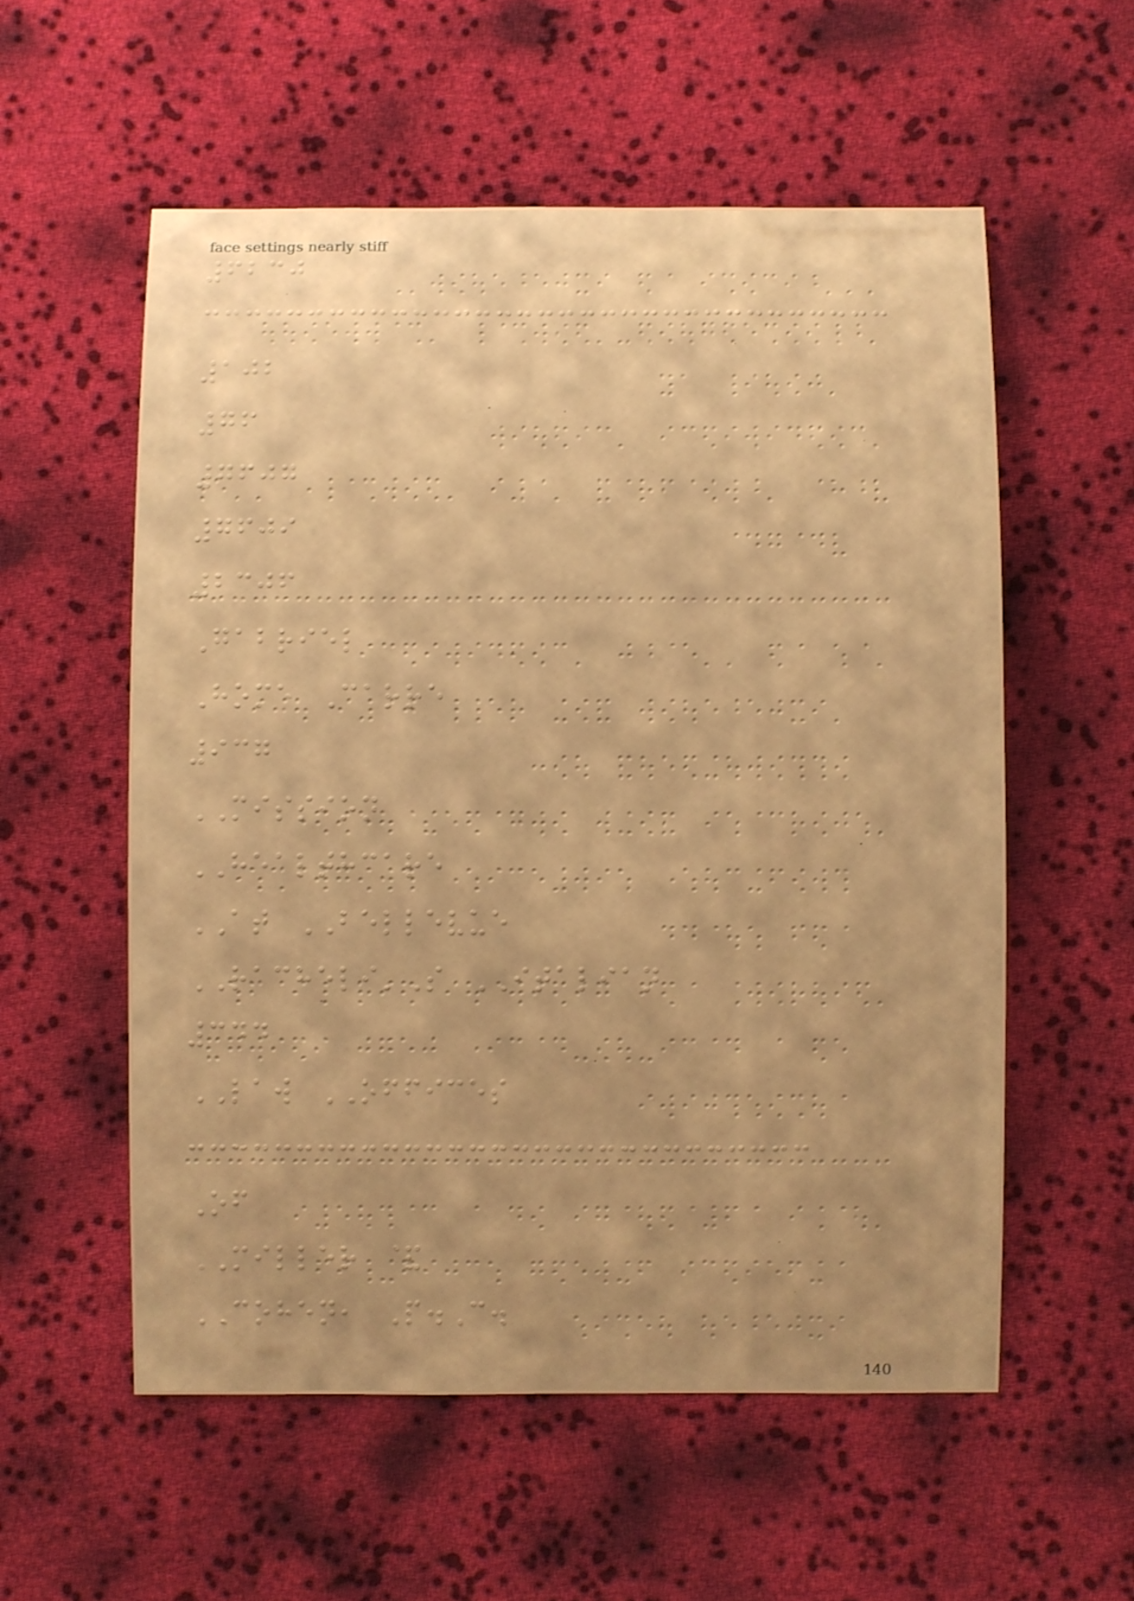6230
102
76
7607
7609
2306
Gabriel
Home Carre
937
MISSION
HEALTHCARE
AT BELLEVUE
RACHELI'S ITALIAN
344
LAW OFFICES
Of
MILLER &
COHEN, P.C.
